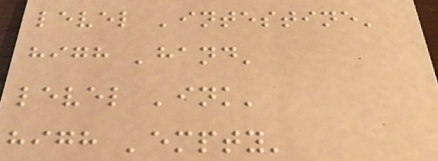level 'intestine'
high 'hand'
level 'ink'
high 'empty'
